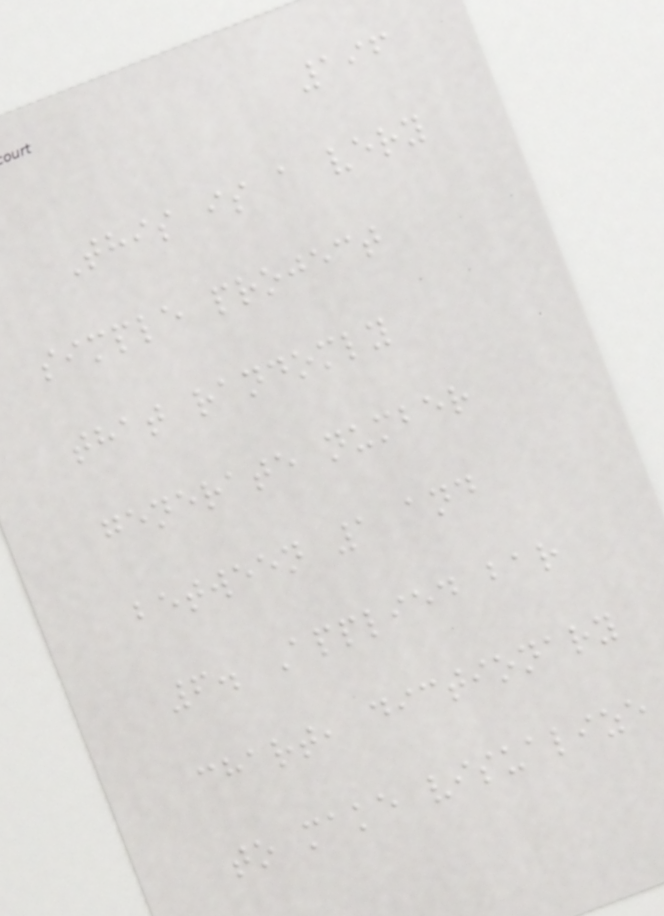196
This is a very
simple project
that randomly
generate number
between 1 and
6. Applied bar
chart, dictionary
to make visualize
